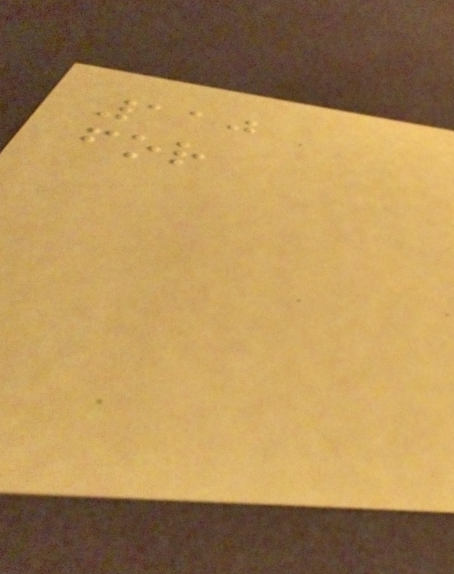110
for
